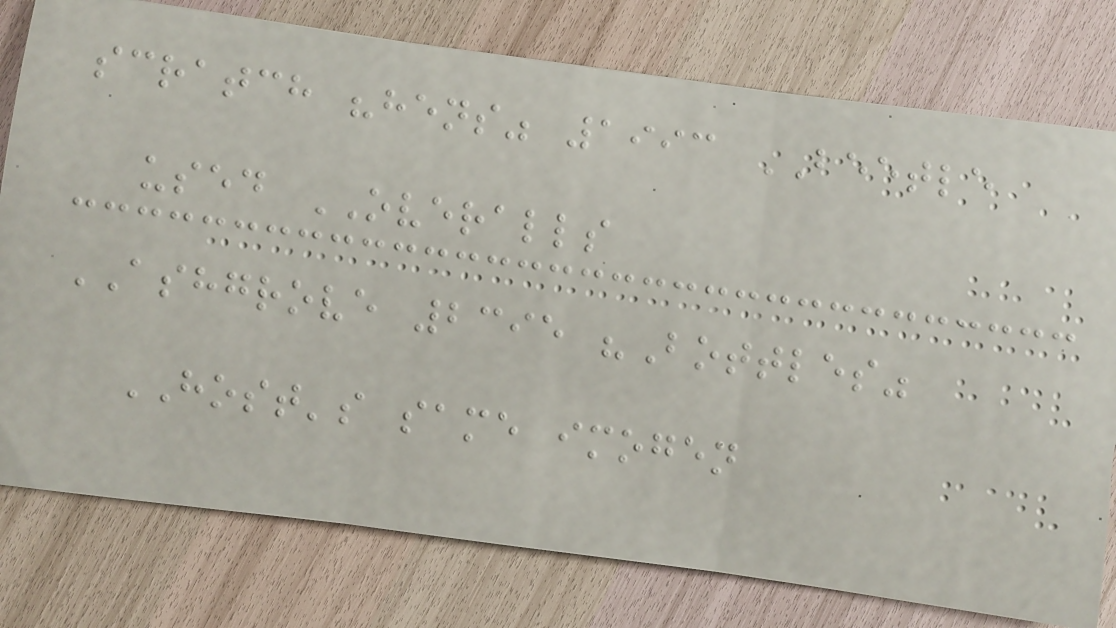scratch "hens" 1993 BEETLE
used OVERALLS
ASHGROVE 2395 "Bottles"
HOST's same imogen
